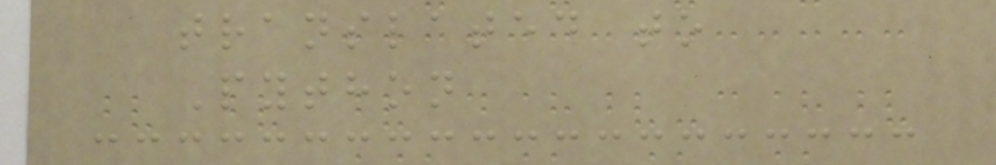translated to
Python
